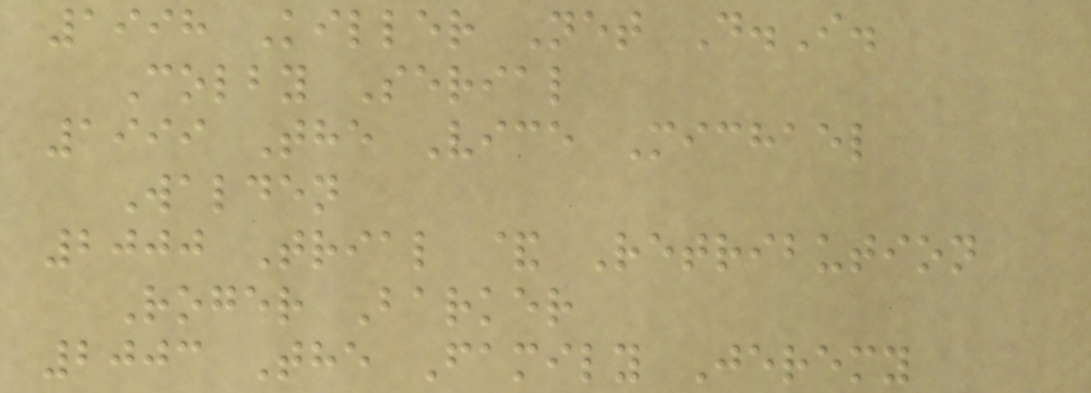1998 Killer Net D.I.
Colby Serial
1999 The Vice Michael
Walden
2000 Trial & Retribution
Roger Barker
2003 The Family Jeremy
